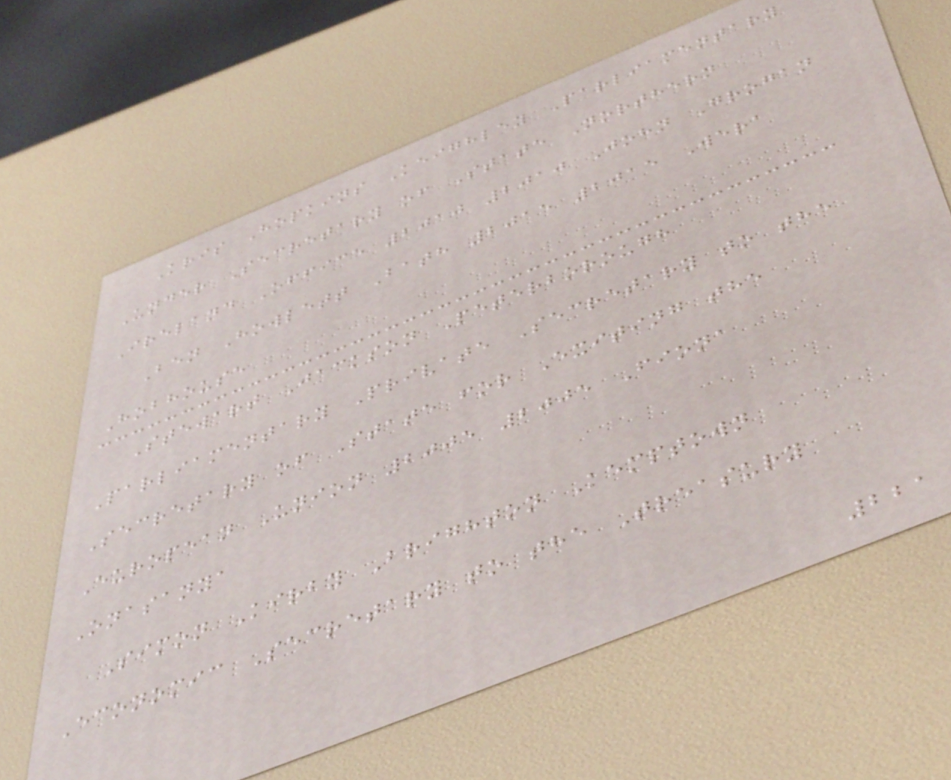Kris Hopkins Keighley Parliamentary
Under Secretary of State Northern
Ireland Office 2010 2010 John Grogan
Ben Howlett Bath 2015 2015 Wera
Hobhouse
Stewart Jackson Peterborough
Parliamentary Private Secretary to the
Secretary of State for Exiting the
European Union 2005 2005 Fiona
Onasanya
Simon Kirby Brighton Kemptown
Economic Secretary to the Treasury
221
